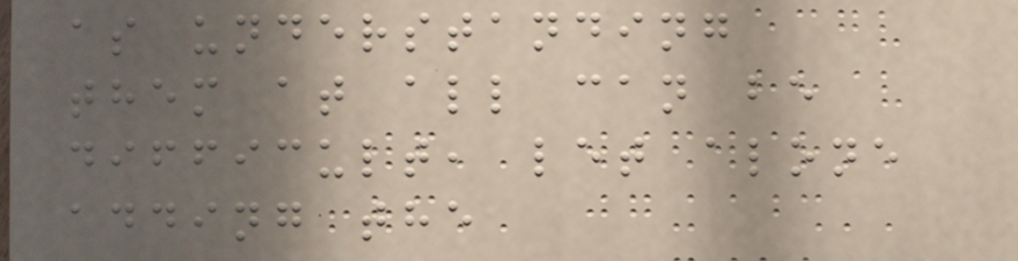as understanding
them at all can be
difficult, let alone
adding the
